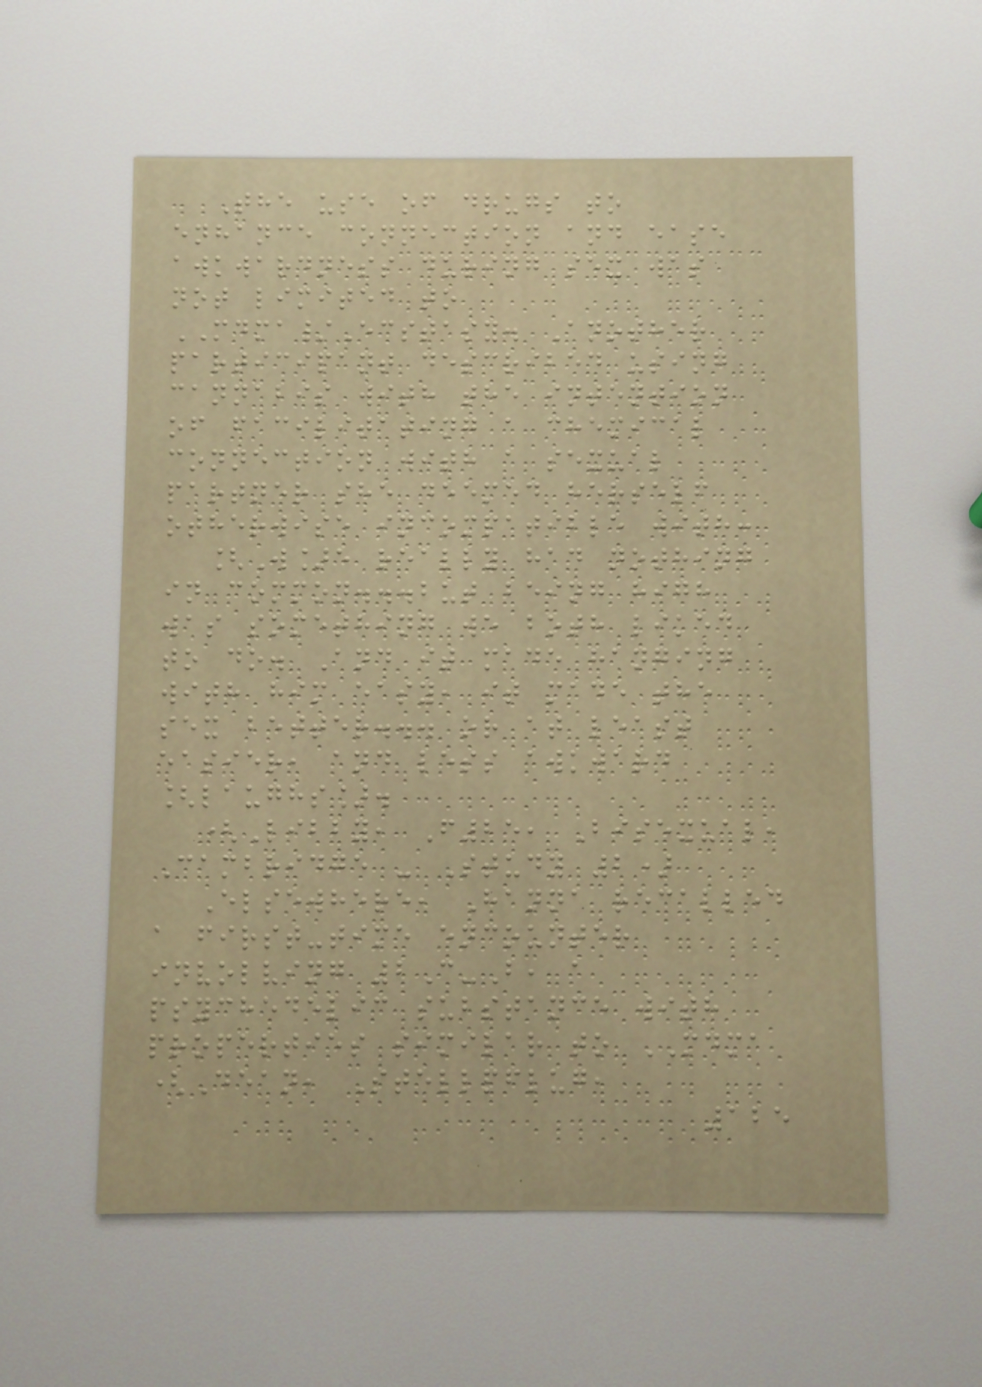The use of drugs to
enhance connection and ease
awkwardness during sex was
not limited to
MDMA/Ecstasy. Another
participant described using
cannabis with the intention
of facilitating a chemical
connection with a sexual
partner she deemed herself
otherwise incompatible with:
[W]e really had nothing
in common...but being high
was something we both liked
to do. And it made hanging
with him easy, it made the
sex better... or at least
easier, and less awkward
[laughs].
(Libby, F25, Bisexual,
Cambridge - Study 2)
Elsewhere, Hanna recalled
a first-time encounter
involving 2C-B, a
psychedelic substance with
properties similar to MDMA
(Dean, Stellpflug,
125
